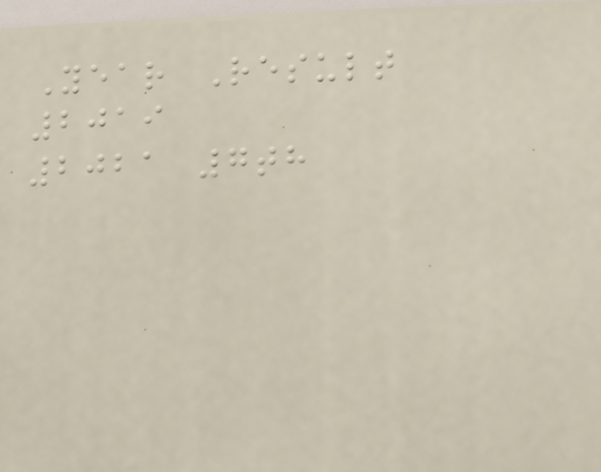Year Result
2019
2021 7th
